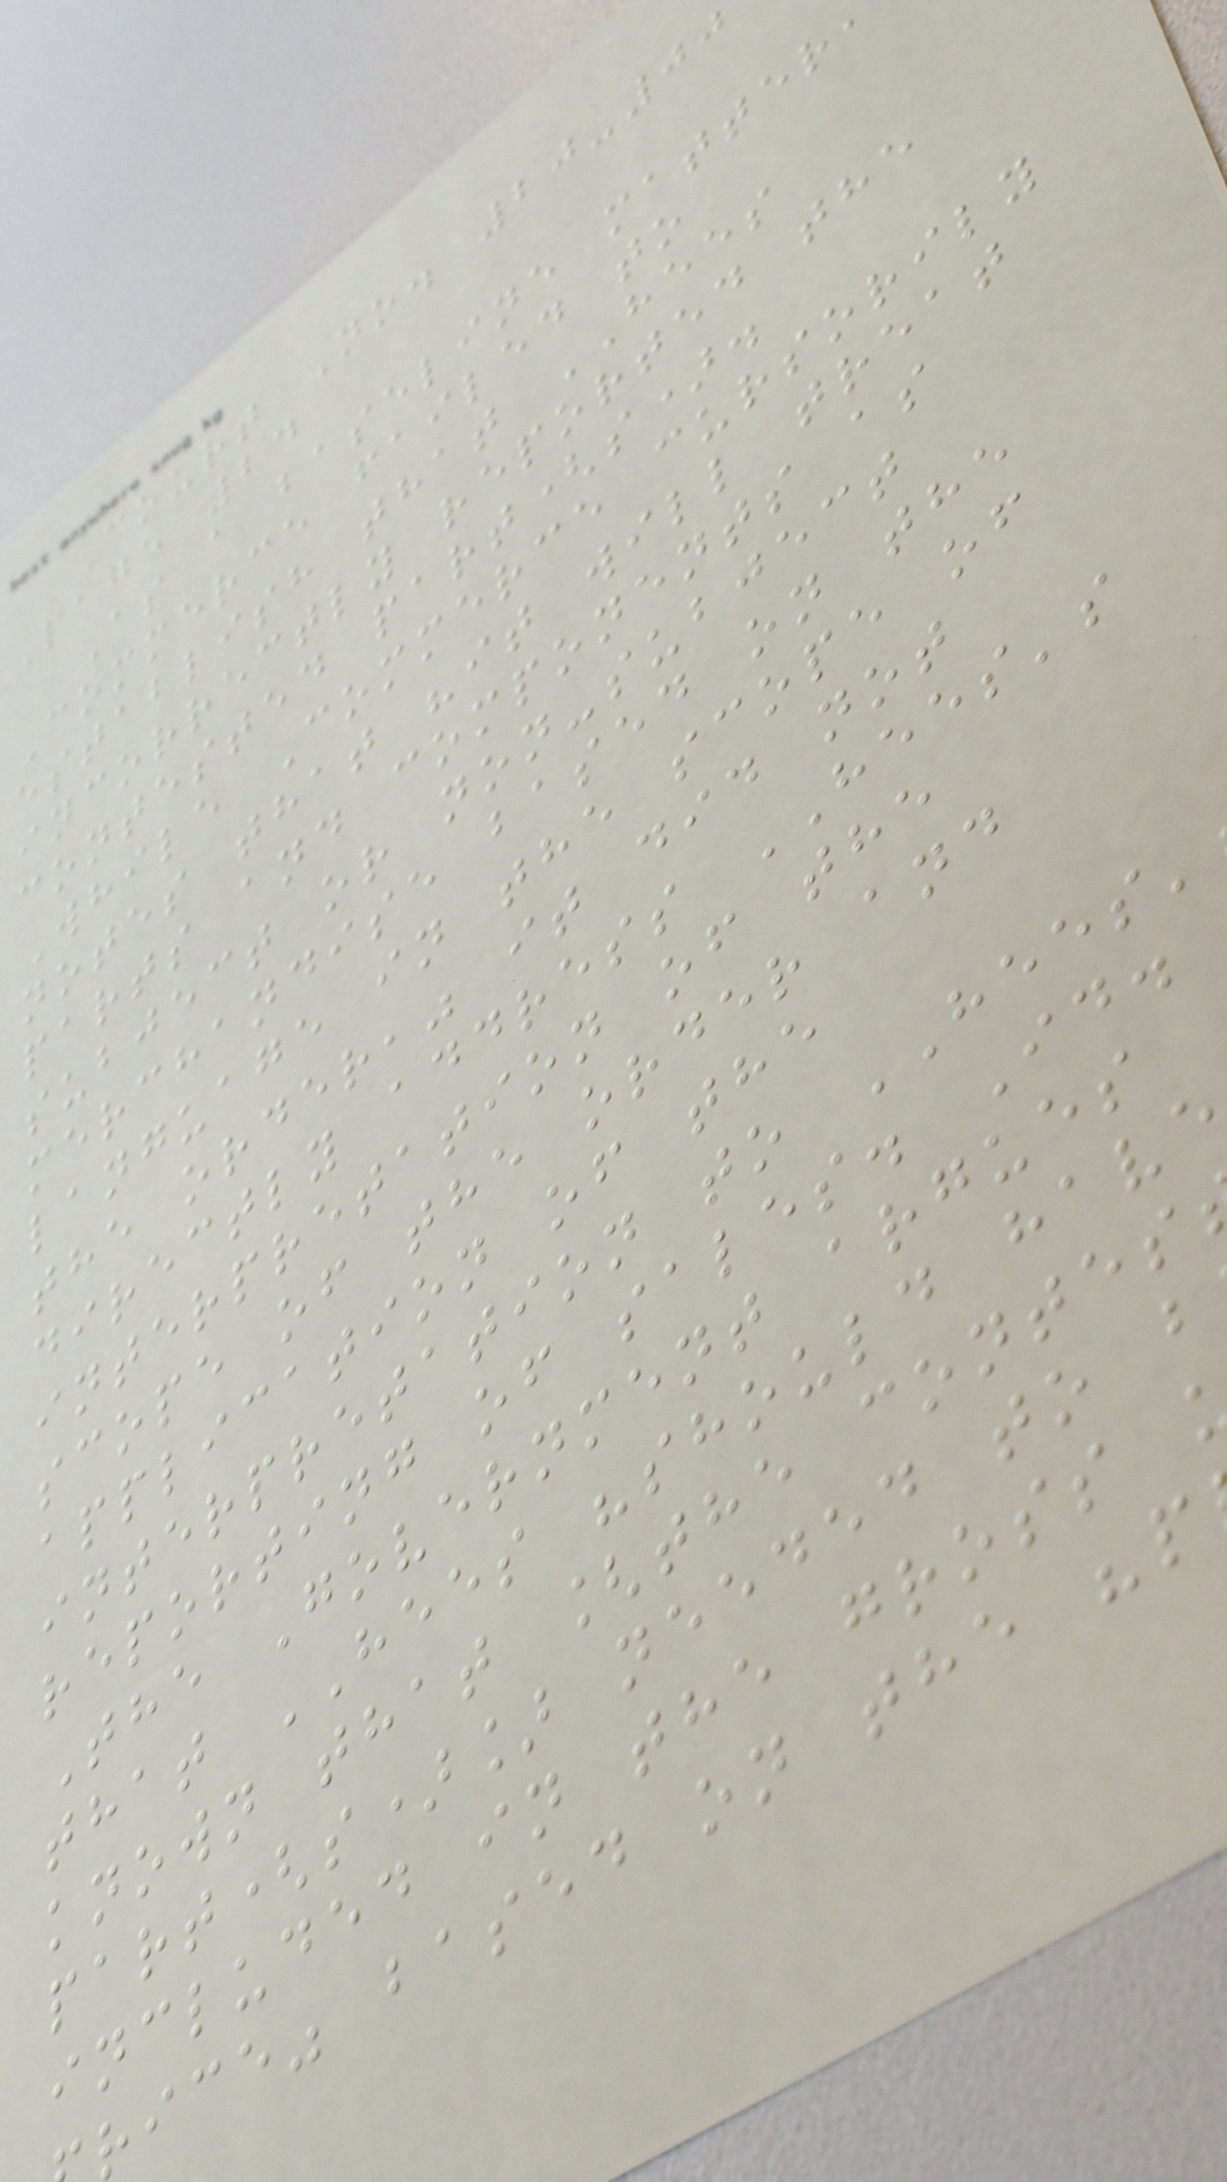Court No. 20-00
Page 24
As a baseline matter
Commerce failed to
establish that HEES
incorrectly reported the
contested part(s).
While Commerce cursorily
notes that "it will treat
parts and components as
subject or non-subject
merchandise based on the
language in the scope of
the order," it did not
directly address HEES's
interpretation of the
scope of the order and
application of the
interpretation to HEES'
reporting of sales. Id.
The Government argues
that HEES "should have
known that [the contes
part(s)] needed to b
included in the gross
rice" based on the "p
